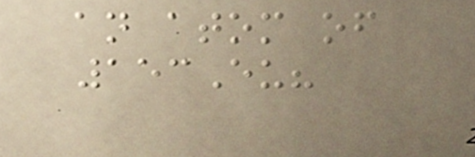an atom of
153Eu?
